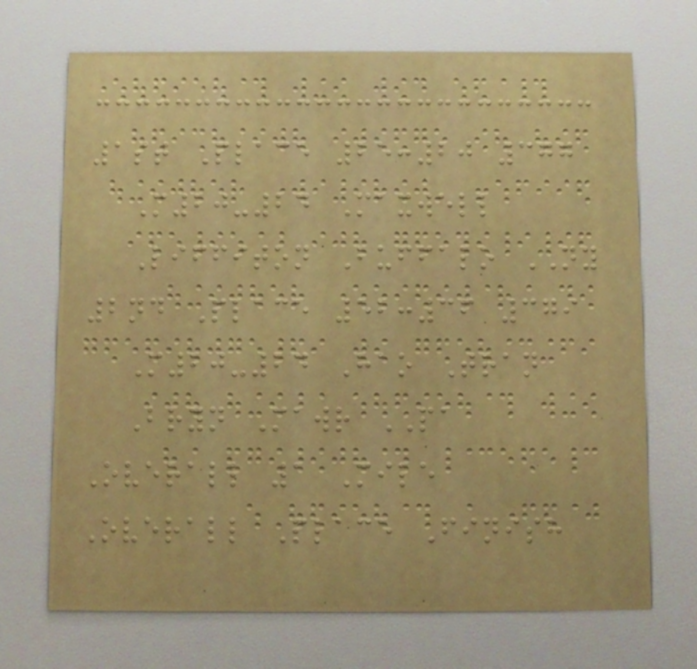1st Place 25:20 377
M20-24 Maxwell
Liffiton Buffalo NY
2nd Place 52:36 379
M20-24 Hao Tran
Bryn Mawr PA
Overall 1 Mile
Overall Place Finish
